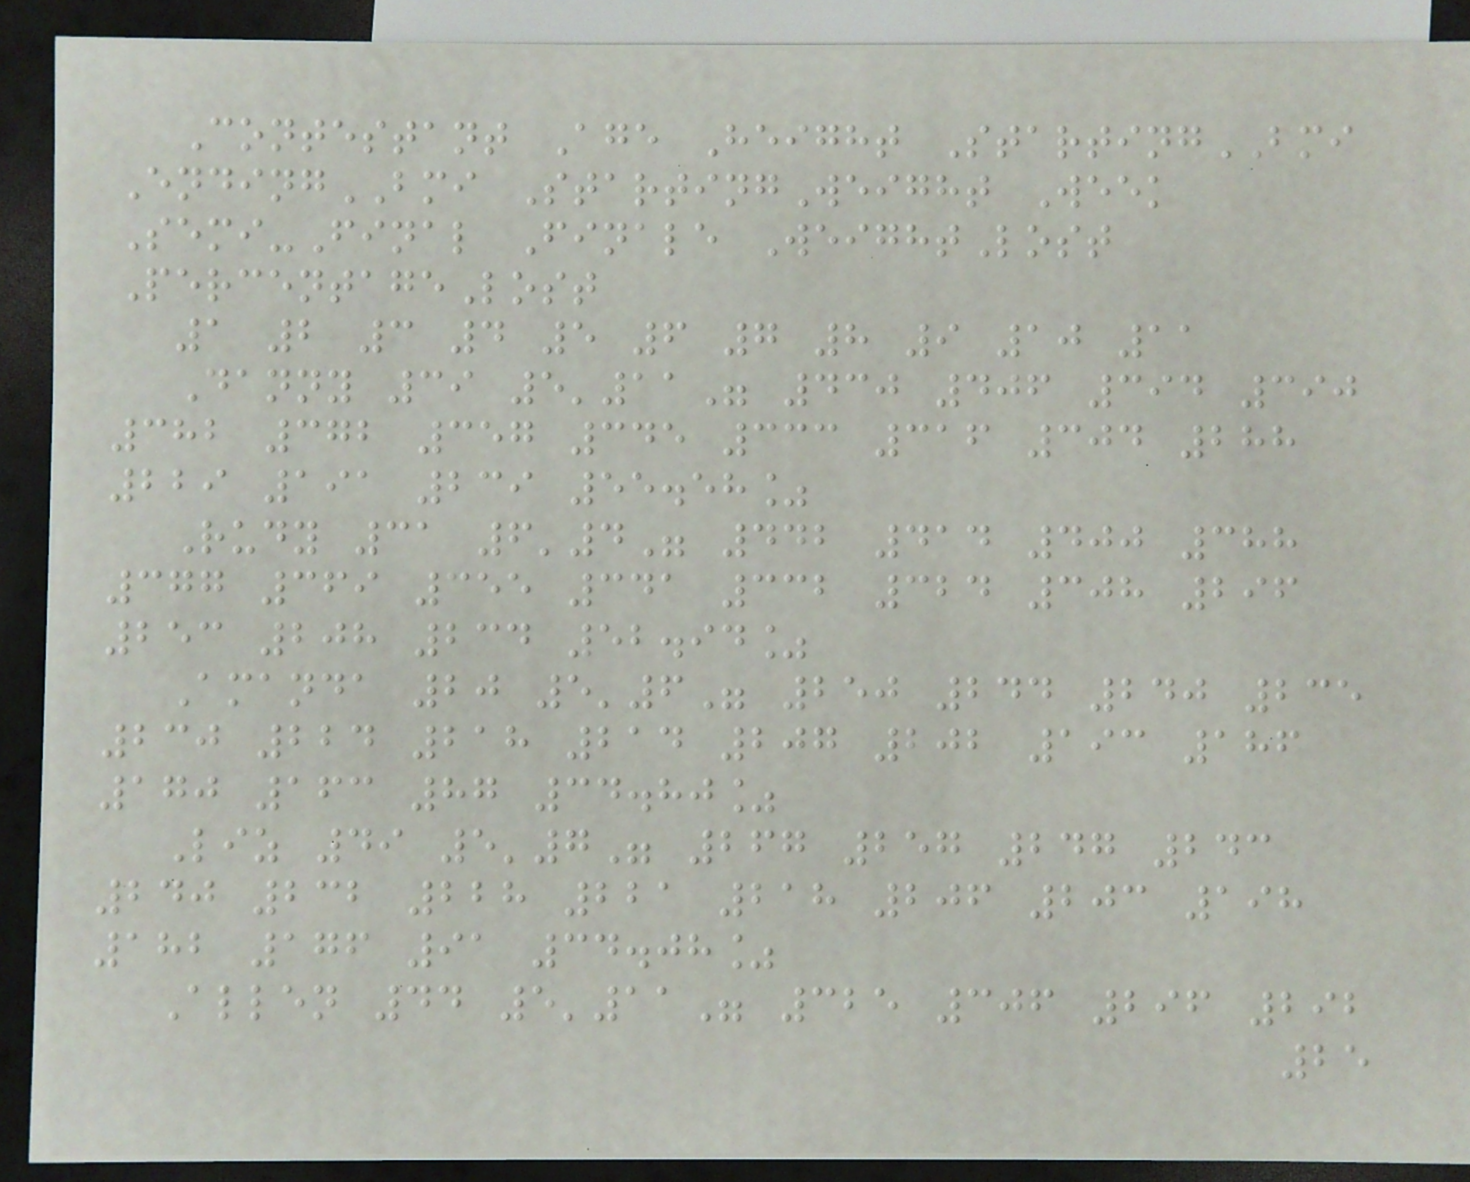Contestant Age Height StartingBMI
EndingBMI StartingWeight Week
Semi-Final Finale WeightLost
PercentageLost
1 2 3 4 5 6 7 8 9 10 11
Danny 39 5'11" 430 406 394 390
382 372 357 345 333 316 304 288
229 191 239 55.58%
Rudy 31 6'4" 442 414 400 388
377 369 355 341 332 324 308 296
253 208 234 52.94%
Amanda 20 5'6" 250 244 240 235
230 224 218 214 207 202 193 186
170 163 87 34.80%
Liz 49 5'7" 267 257 247 243
240 232 228 221 218 206 203 198
182 176 91 34.08%
Allen 44 5'11" 325 306 296 292
25
